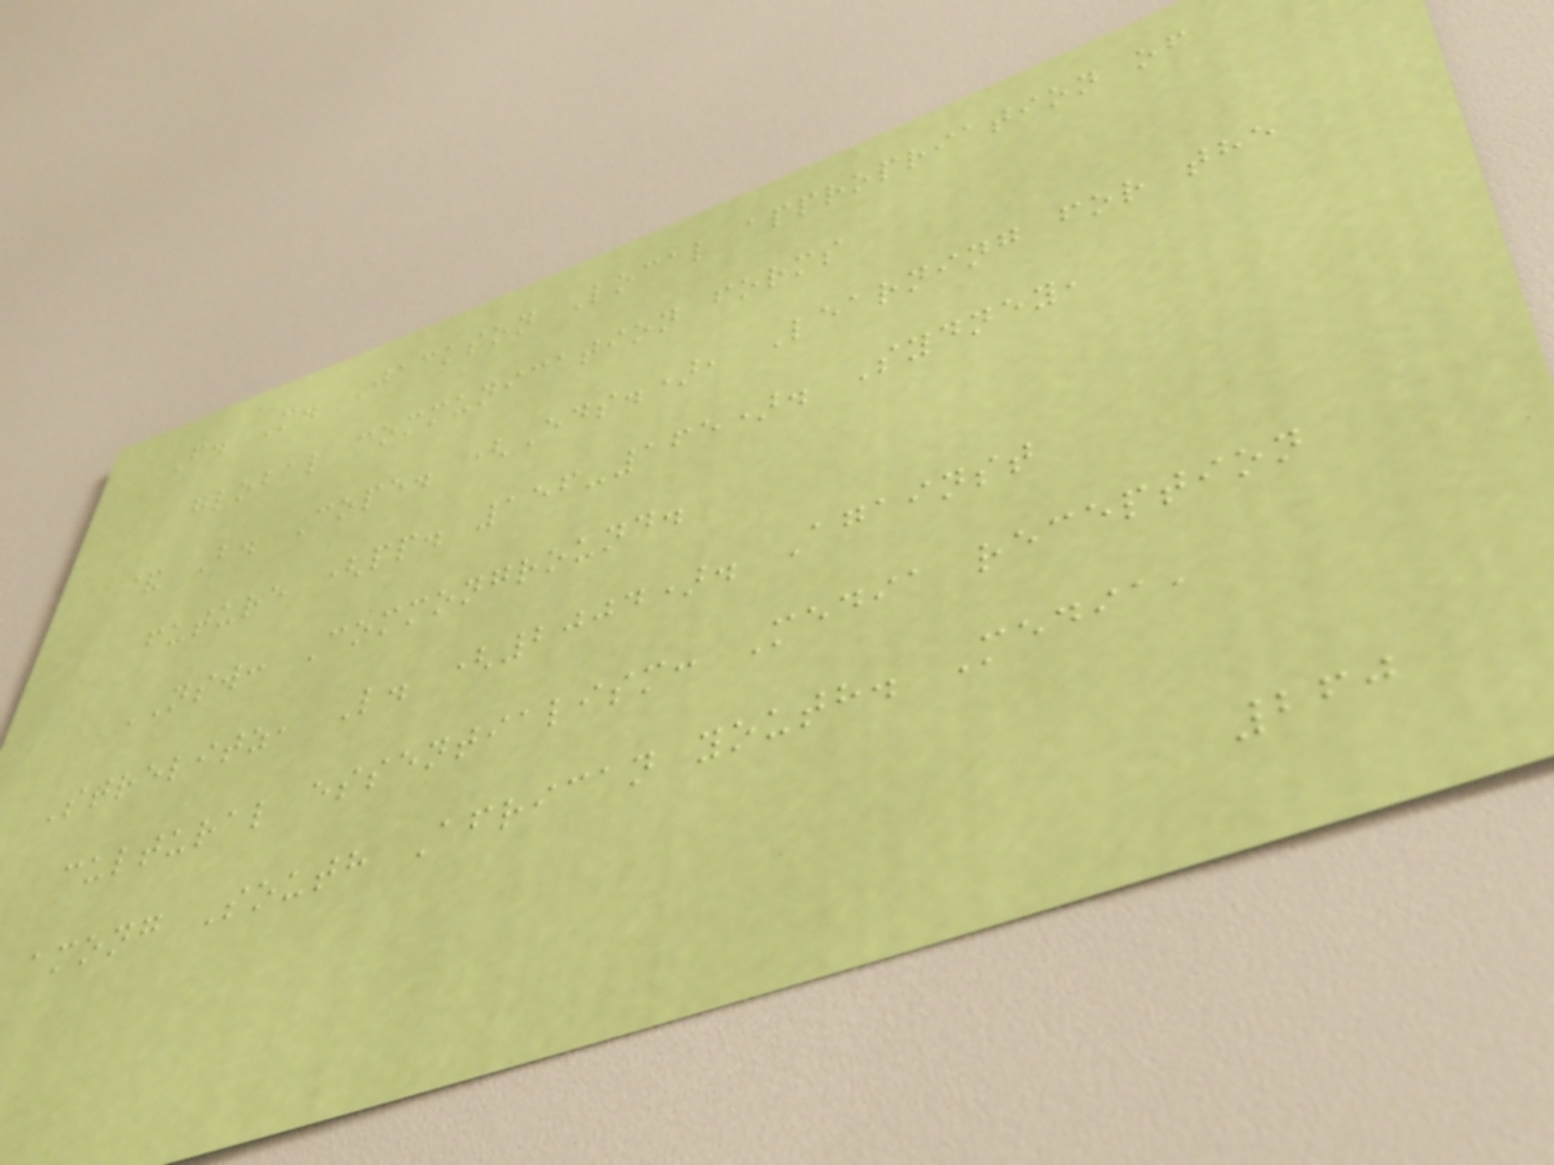F. M. Jackson Local appropriation of
global communication forms
& B. Cope. (Eds.), Learning for the
future (pp. 156-165). Sydney,
NSW: Commonground.
Strelitz, L. (2004). Against
cultural essentialism: Media reception
among South African youth. Media,
260
